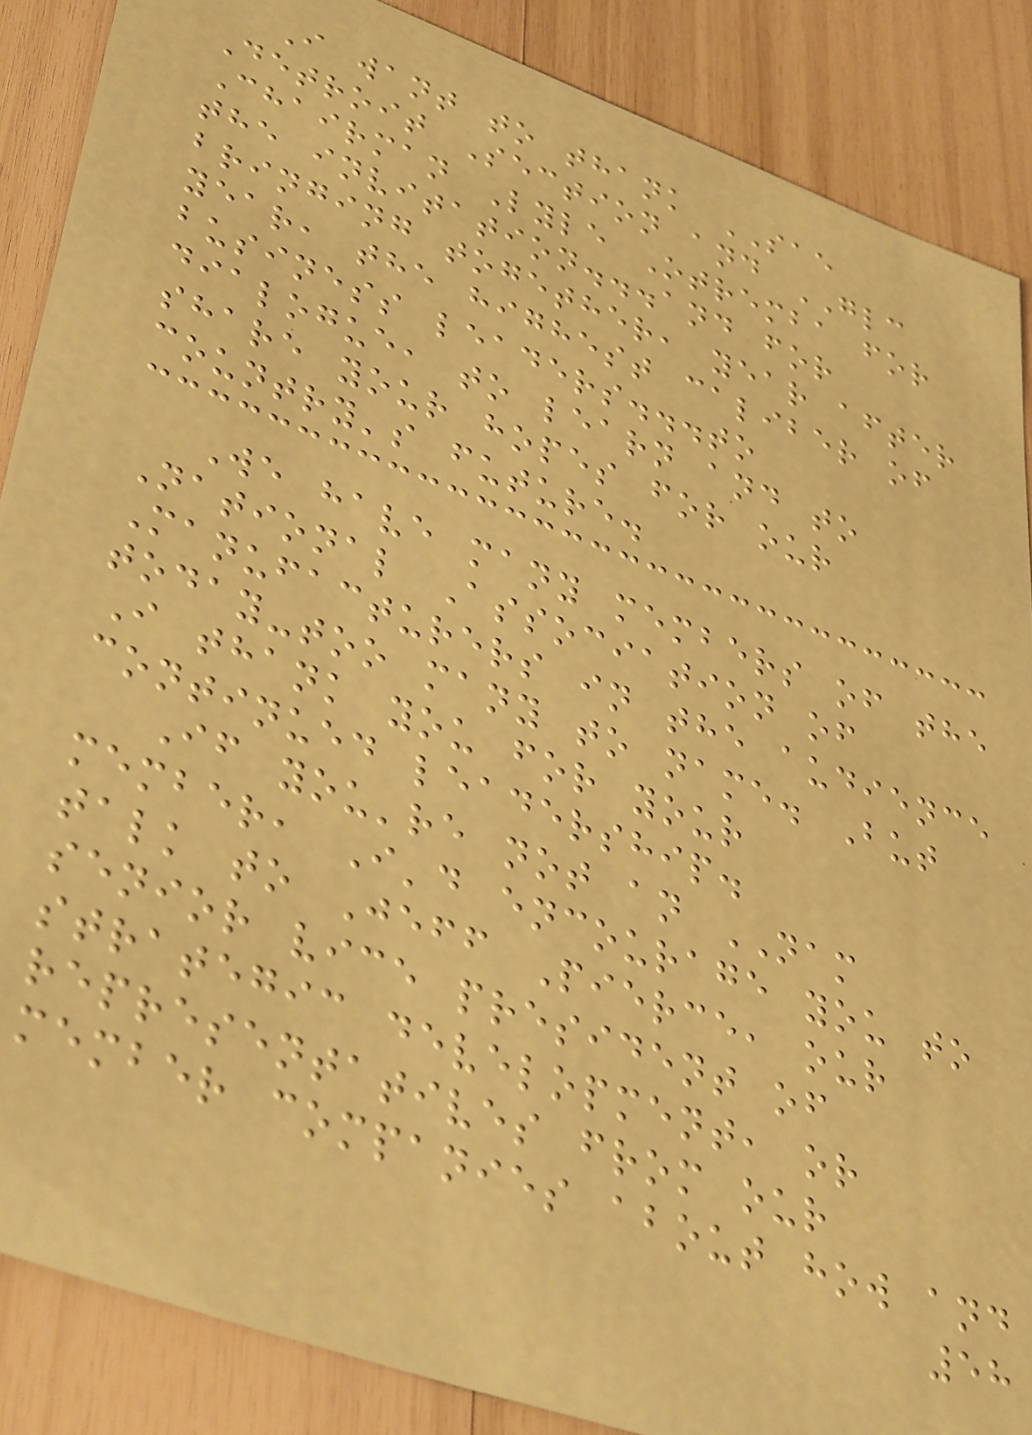I want to thank SAE
Detroit Section and GLC
Chairman Lyle Otremba for
the invitation...and for
bringing together, year after
year, the highest caliber of
business leaders...to
dialogue, to learn and to
share your hopes for our
country's future.
We have many members of the
National Association of
Manufacturers in the audience
today-too many to name. But
I thank you for your
continued leadership.
If you're not an NAM
member, I'd encourage you to
talk to Jeff Pierce, our
senior vice president of
strategic development, or
representatives from our
member companies about how and
58
